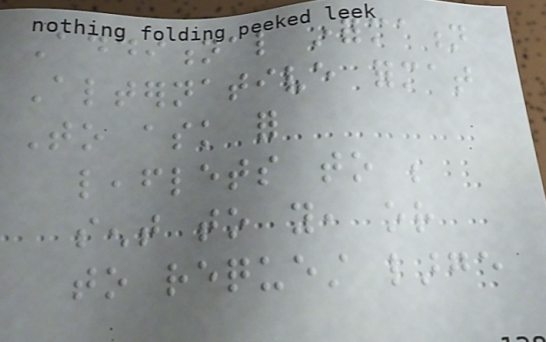Additional information
Alternative format
To ask for
leaflets to be
sent to you, or
to request large
